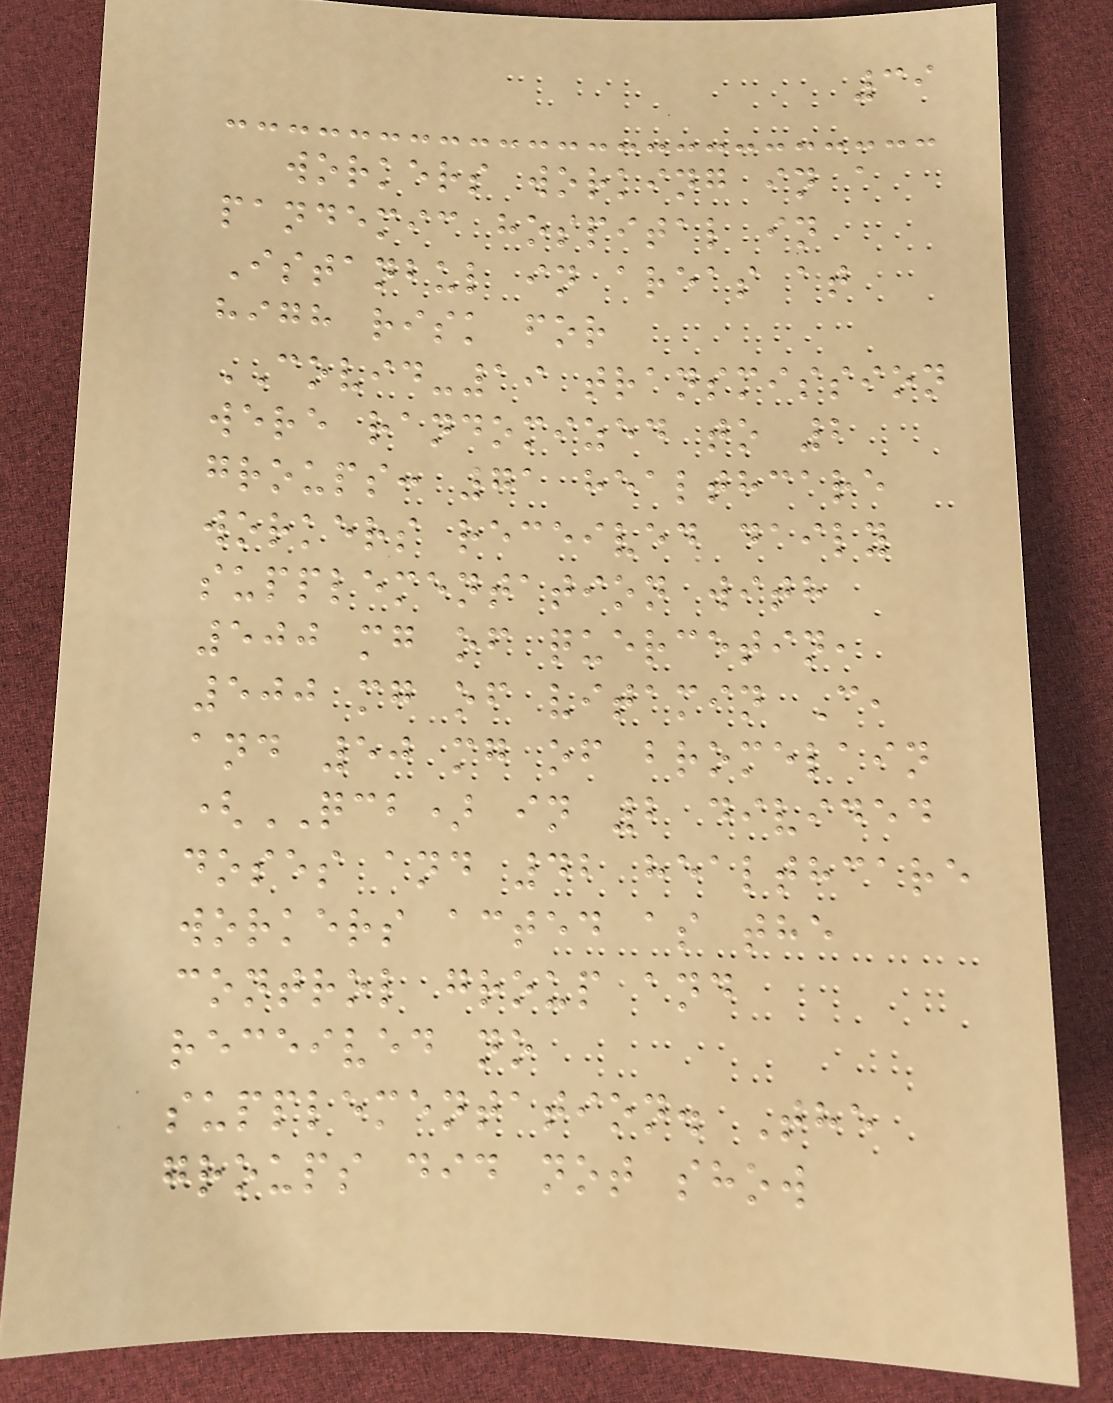39
workers working in a
pandemic hospital in
Istanbul in areas at
high risk for
COVID-19 transmission
were randomized to 2
groups: 71 healthcare
workers received daily
supplementation with
500 mg of quercetin,
500 mg of vitamin C,
and 50 mg of bromelain
(QCB) in 2 divided
doses and 42 healthcare
workers acted as the
control group and
received no
supplementation. The
groups did not show
